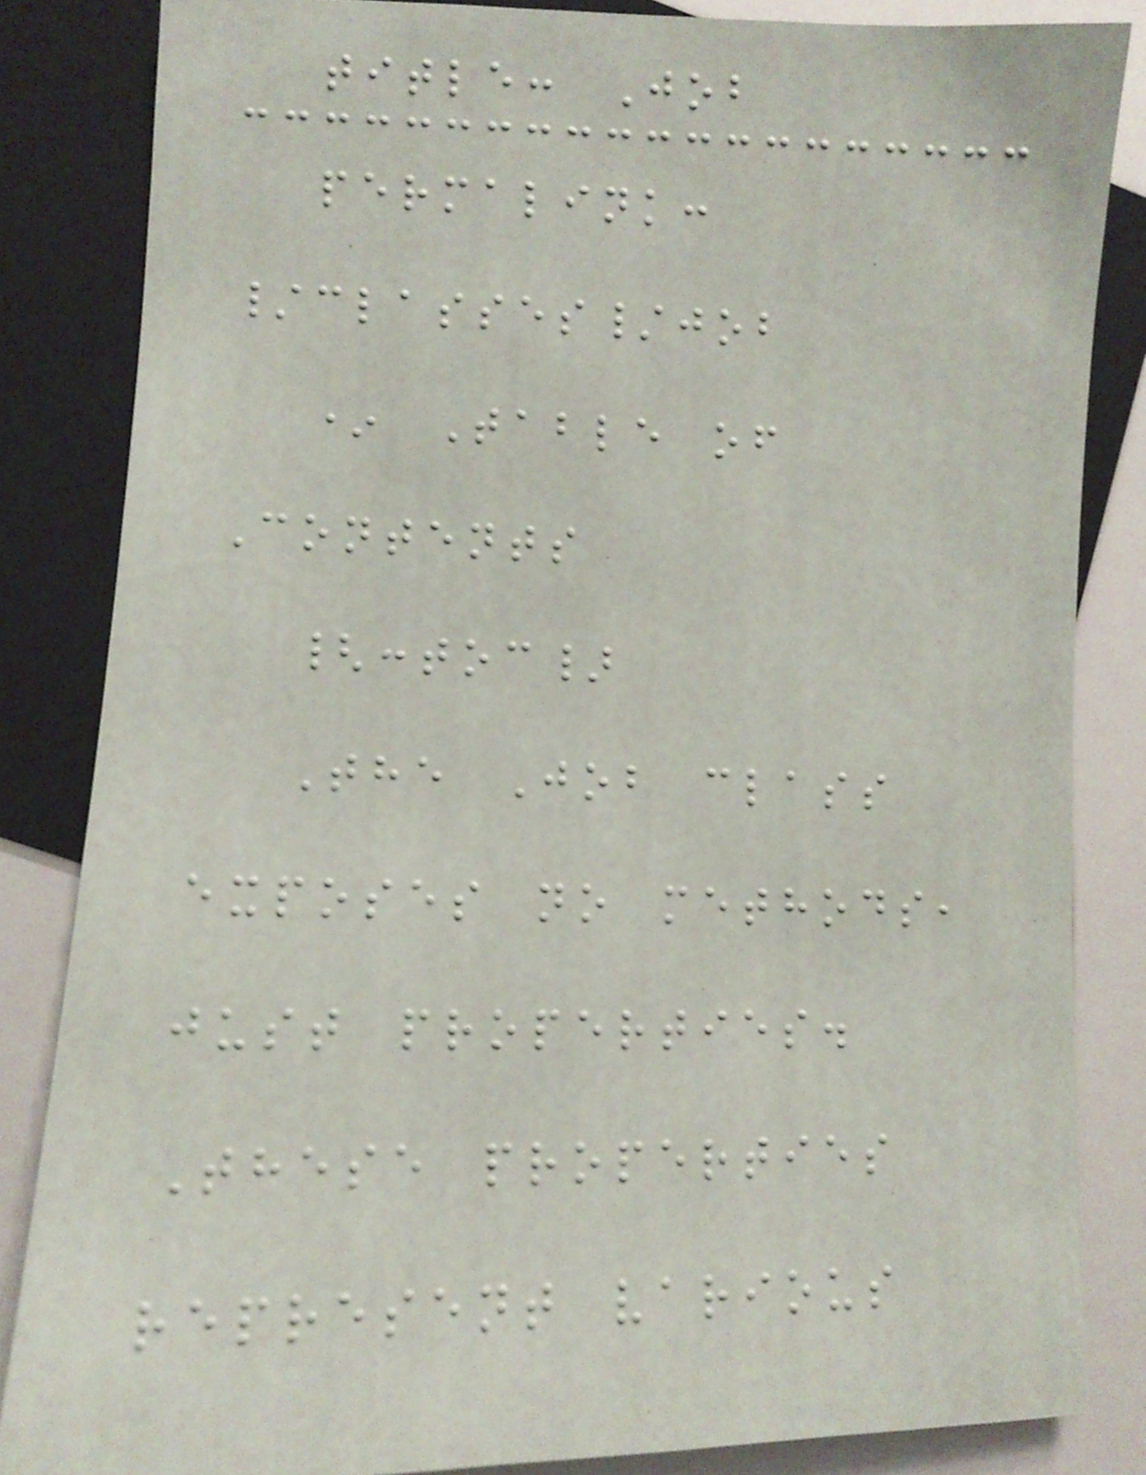title: Job
permalink:
/classes/job
* Table of
Contents
{:toc}
The Job class
exposes no methods,
just properties.
These properties
represent various
